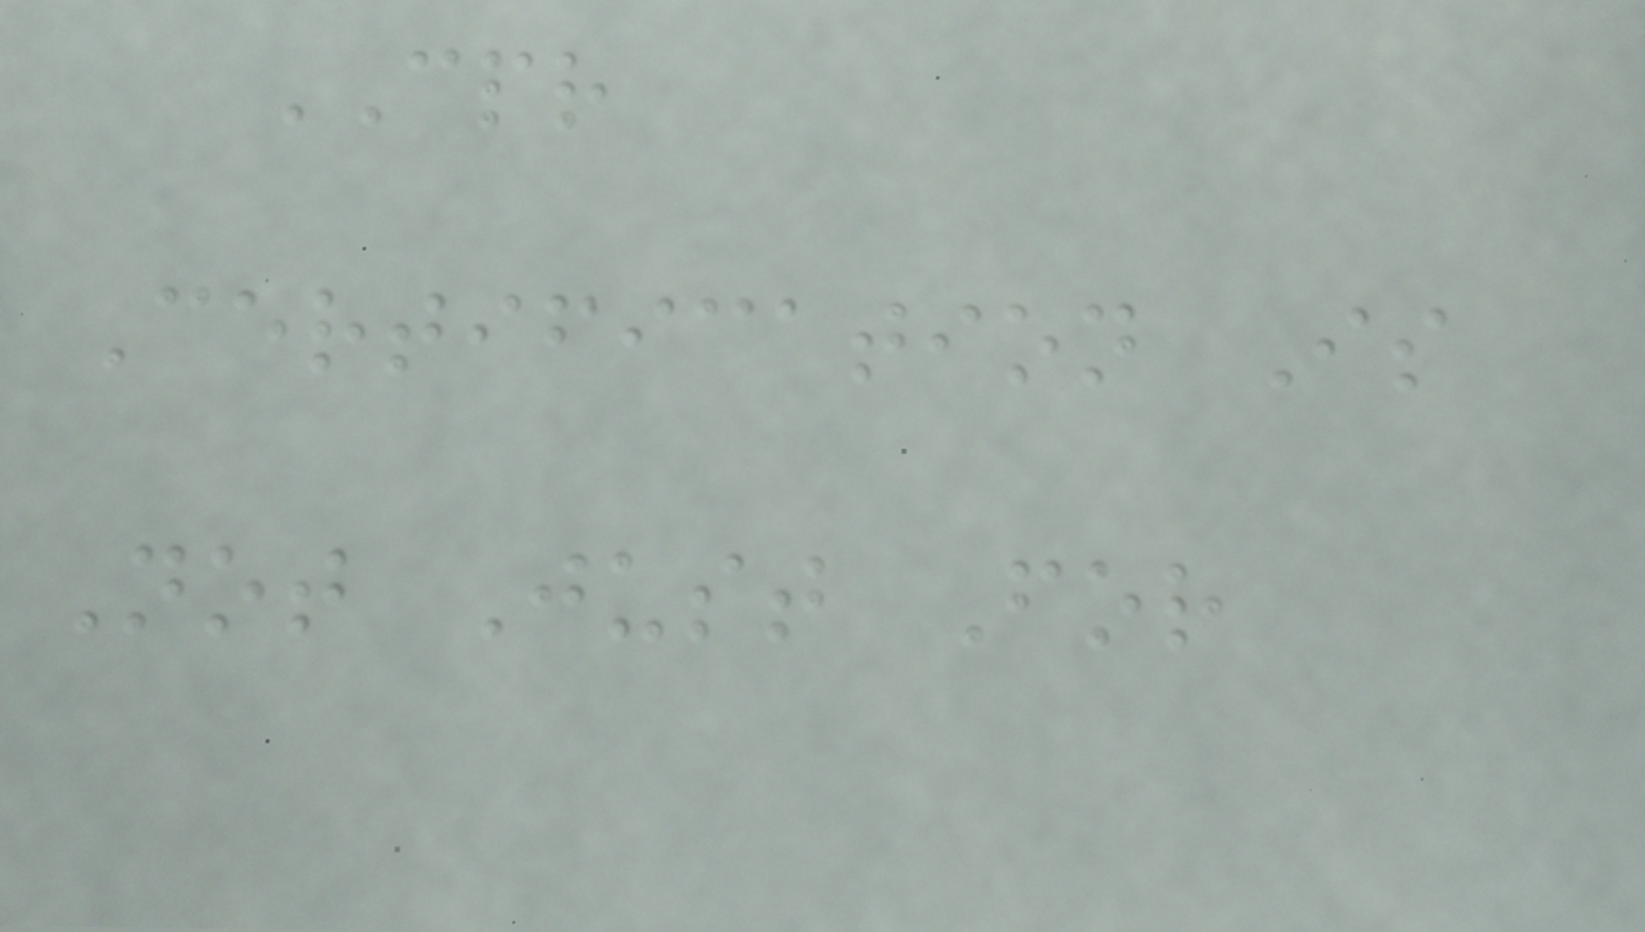CPR
Certification Is
Not Just For
